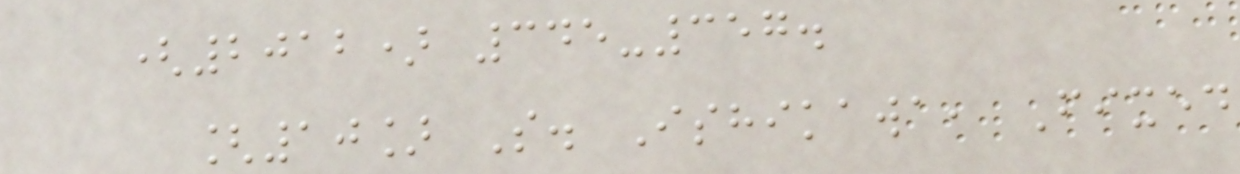(2012) 345-357.
[10] S. Ishikawa, Fixed
